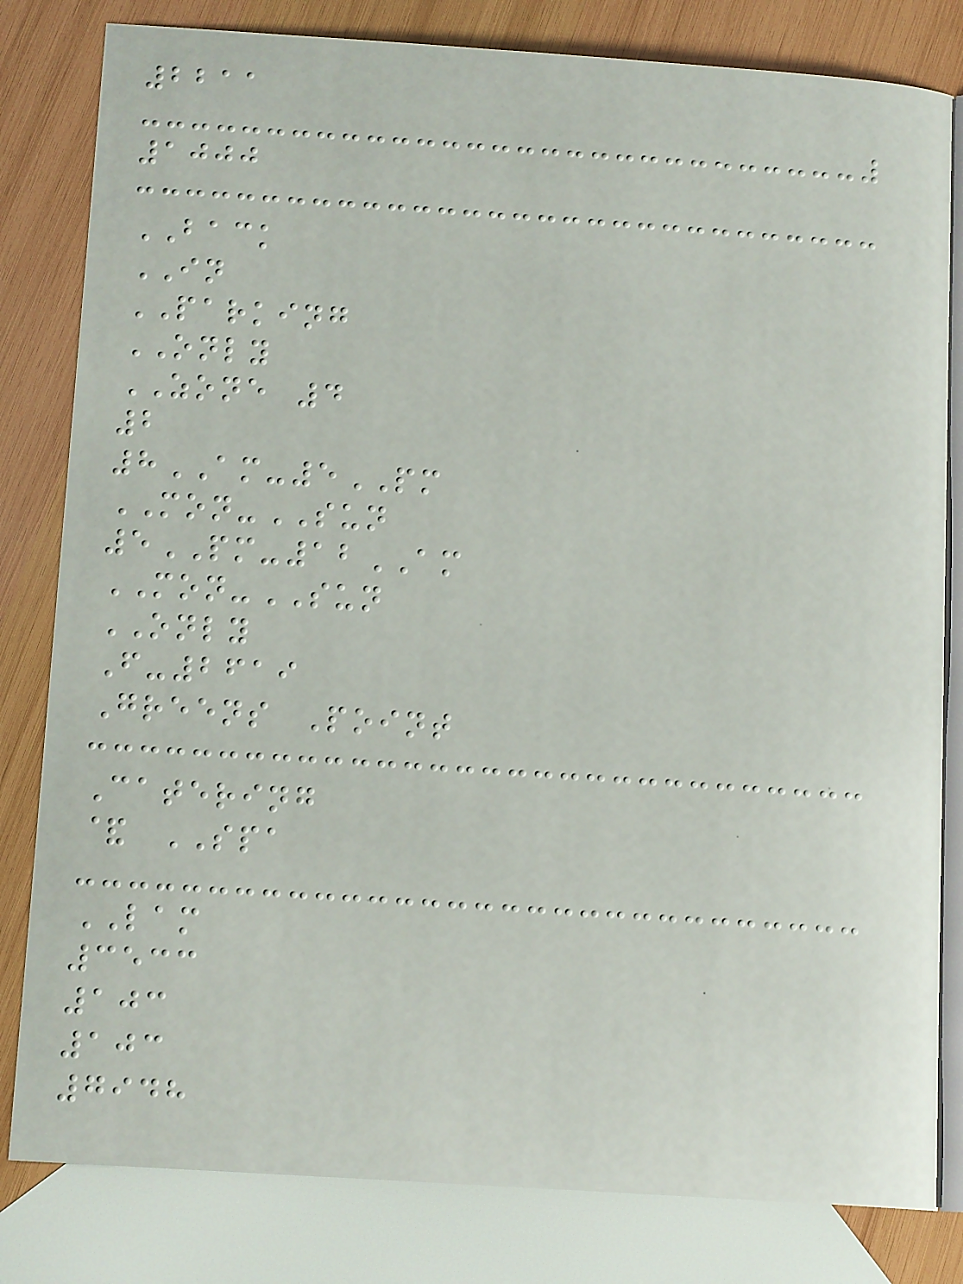2211
1000
BACK
IN
PARKING
ONLY
ZONE 4
2
8AM-5PM
MON-SUN
5PM-12AM
MON-SUN
ONLY
F-2619
Greens Point
Catering
& SPA
LAM
3533
103
103
7948
